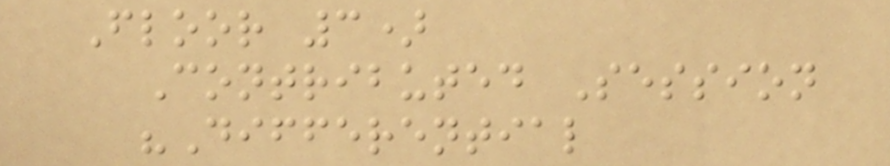Floor 3)
Contributed Session
"Differential
